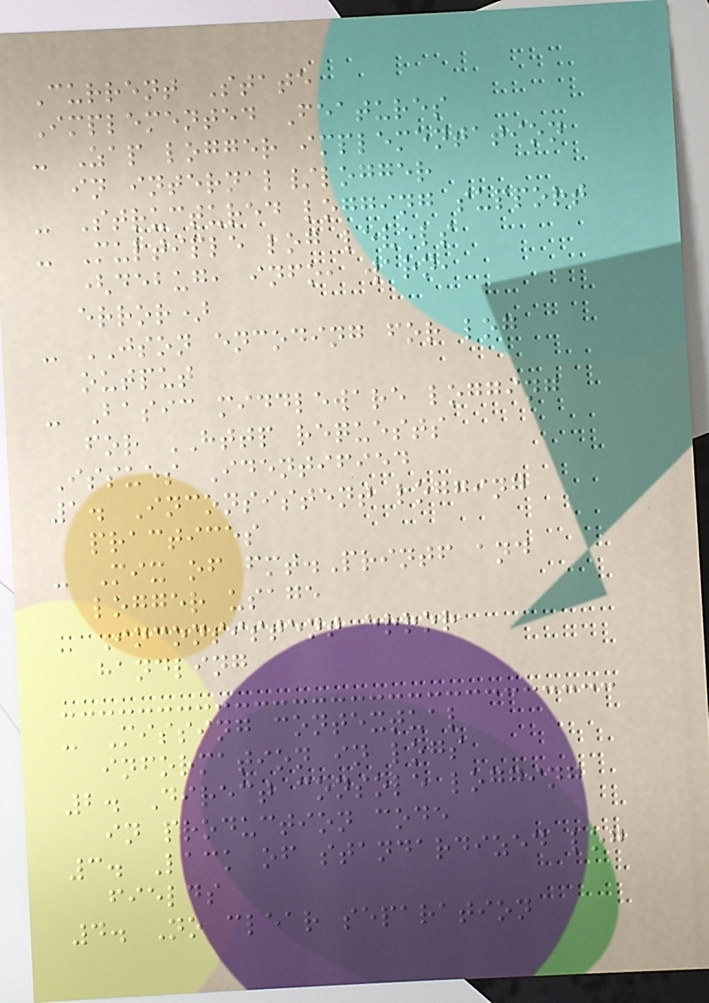Current State
Implemented Features
- Zap logger implementation
in internal/logger
- Structured logging support
- Multiple log levels
(debug, info, warn,
error)
- JSON encoding for log
output
- Basic middleware logging
for HTTP requests
Issues Identified
1. Inconsistent logging
practices
- Mix of fmt.Printf and
logger usage
- Inconsistent error
handling
- Missing contextual
information in logs
2. Direct console logging
in production code
3. Lack of standardized log
fields
4. No clear separation
